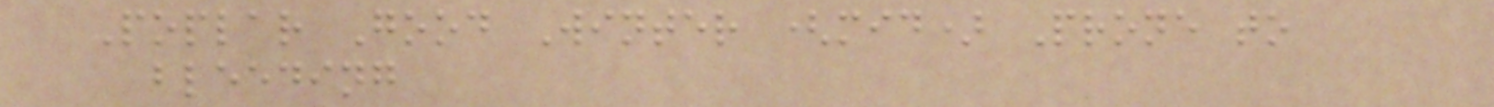Poplar Good Winter (mid) Prone to
bleeding
